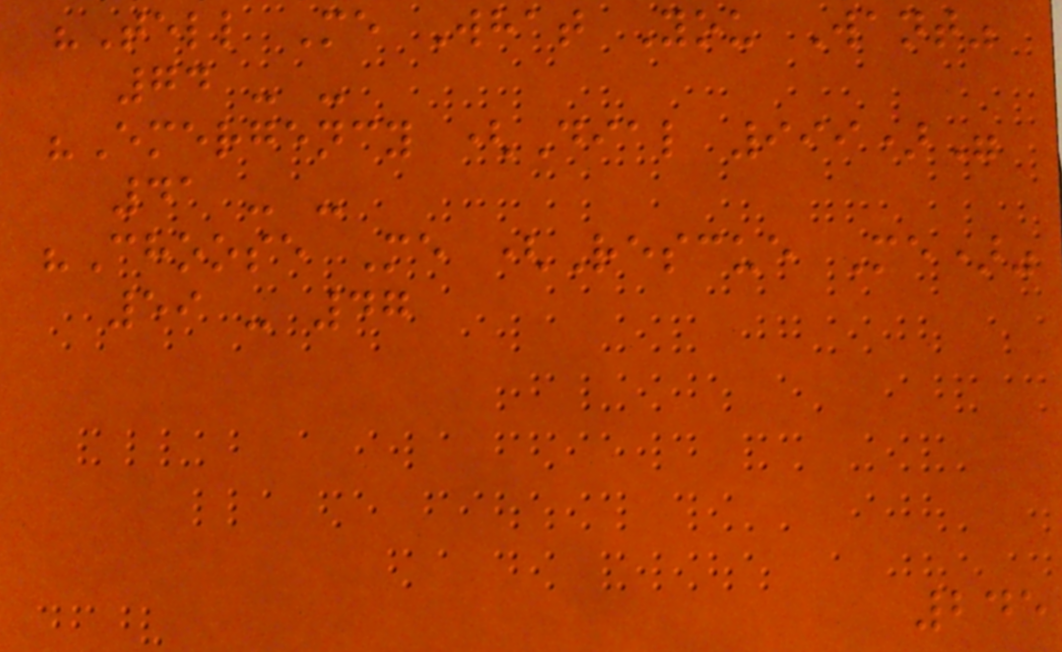"Tell Me What You Want"
74 - -
"Emergency (Dial 999)"
41 - -
"Choose Me (Rescue Me)"
59 - 47
245
